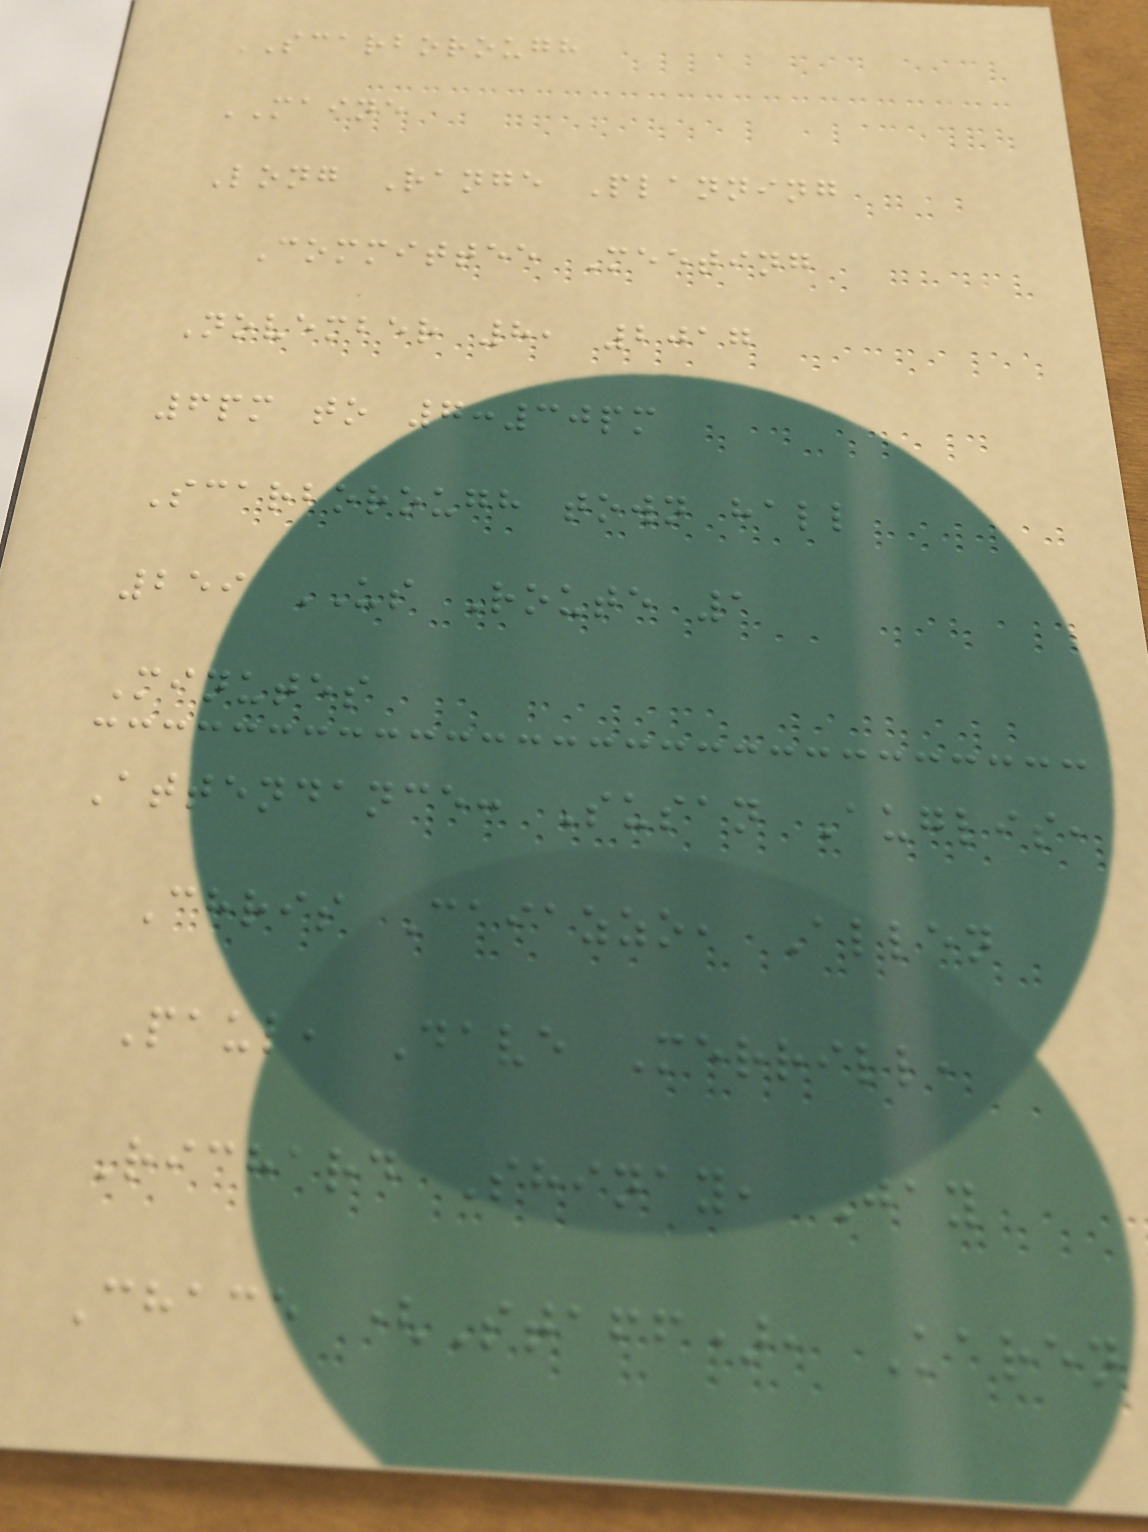SCARBOROUGH
MAINE
Long Range Planning
Committee Meeting
November 8, 2017
6pm to 7:30pm
Scarborough town hall
259 US Route 1
Minutes
Attendance: Susan Auglis,
Chris Caiazzo, Allen
Paul, Dave Merrill,
Richard Shinay, Jay
Chace (Staff), Karen
